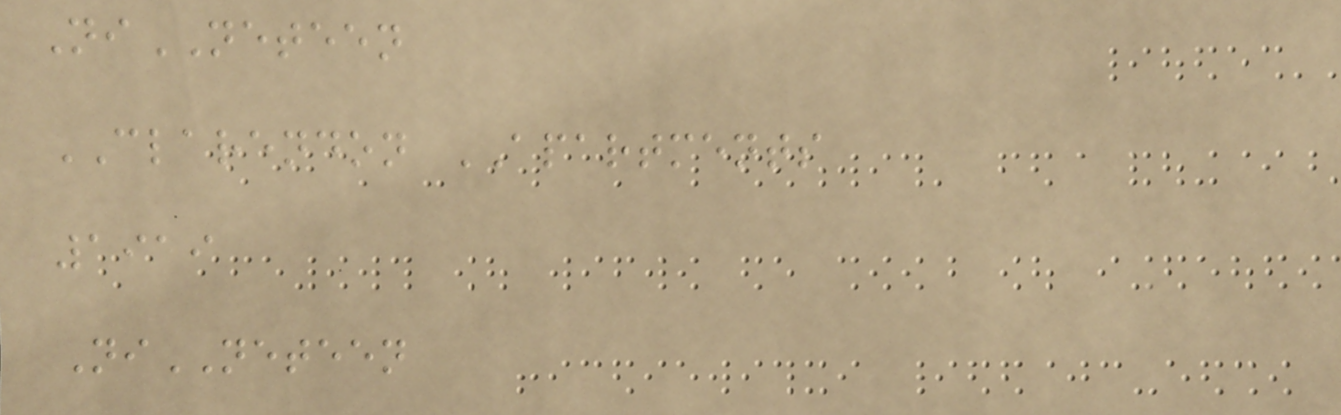NiNETEEN
CLARENDON APARTMENTS
1919
NiNETEEN
